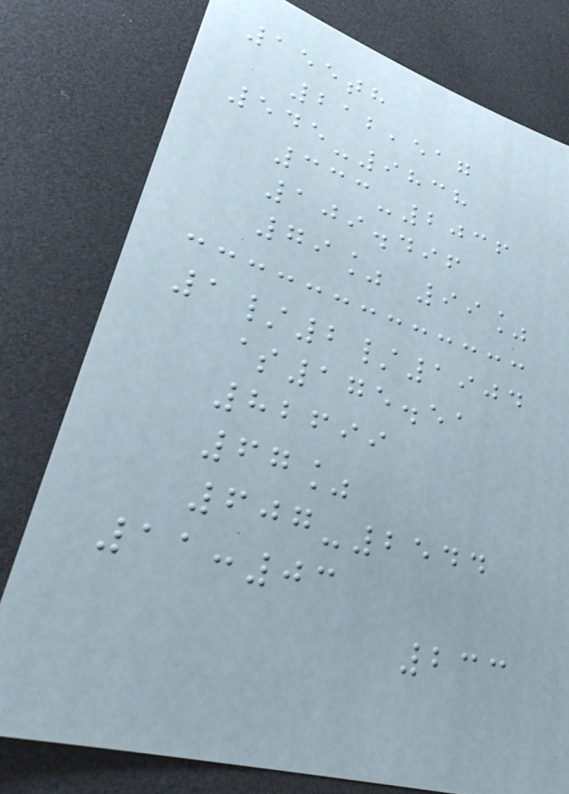155th
212,517
545-9838
333-2036
109.496
79% 99%
1/2/1904
$175.51
82699
67%
607-2544
11:03
233
